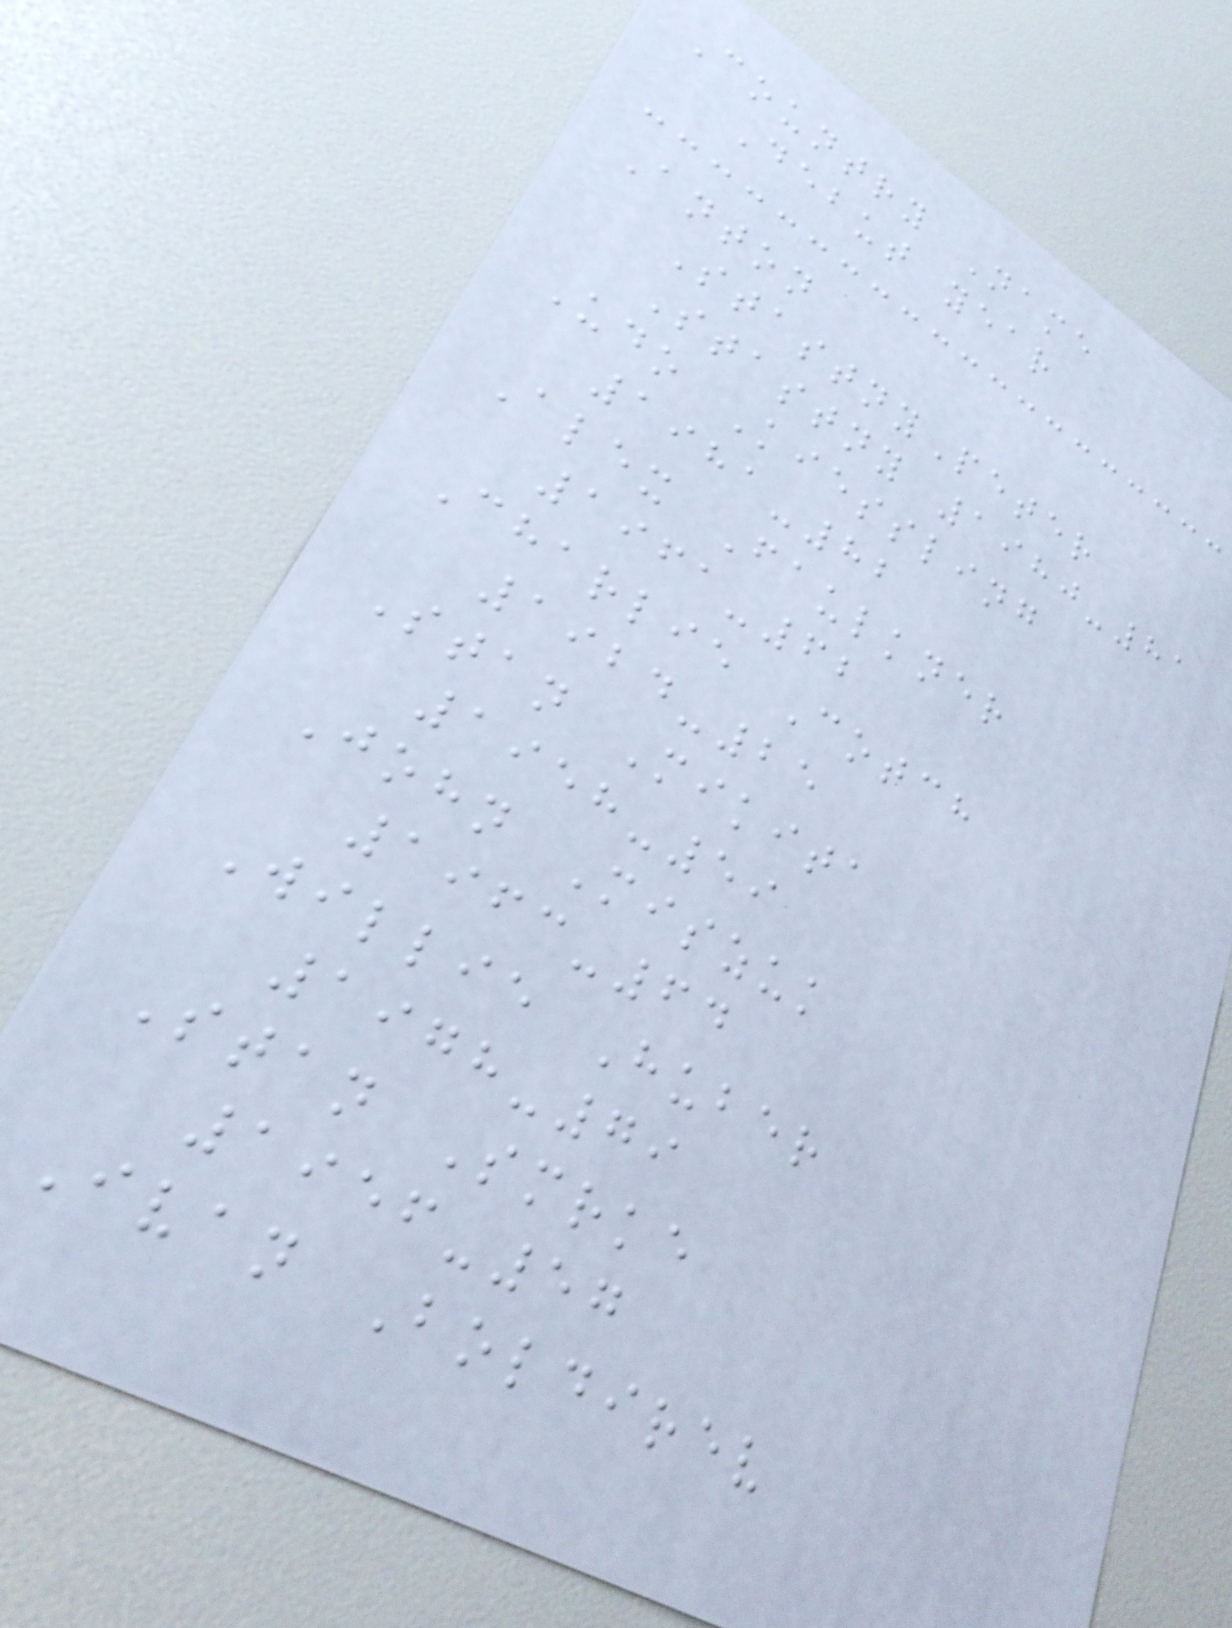Country Name
Debut year
Anton
StastnyPeter
Stastny 1980-81
Udo Kiessling
1981-82
Alex Faulkner
1961-62
Charlie Cotch
1924-25
Stan Mikita
1958-59
John Miszuk
1963-64
Willie Huber
1978-79
Stan Smrke
1956-57
Ivan Boldirev
